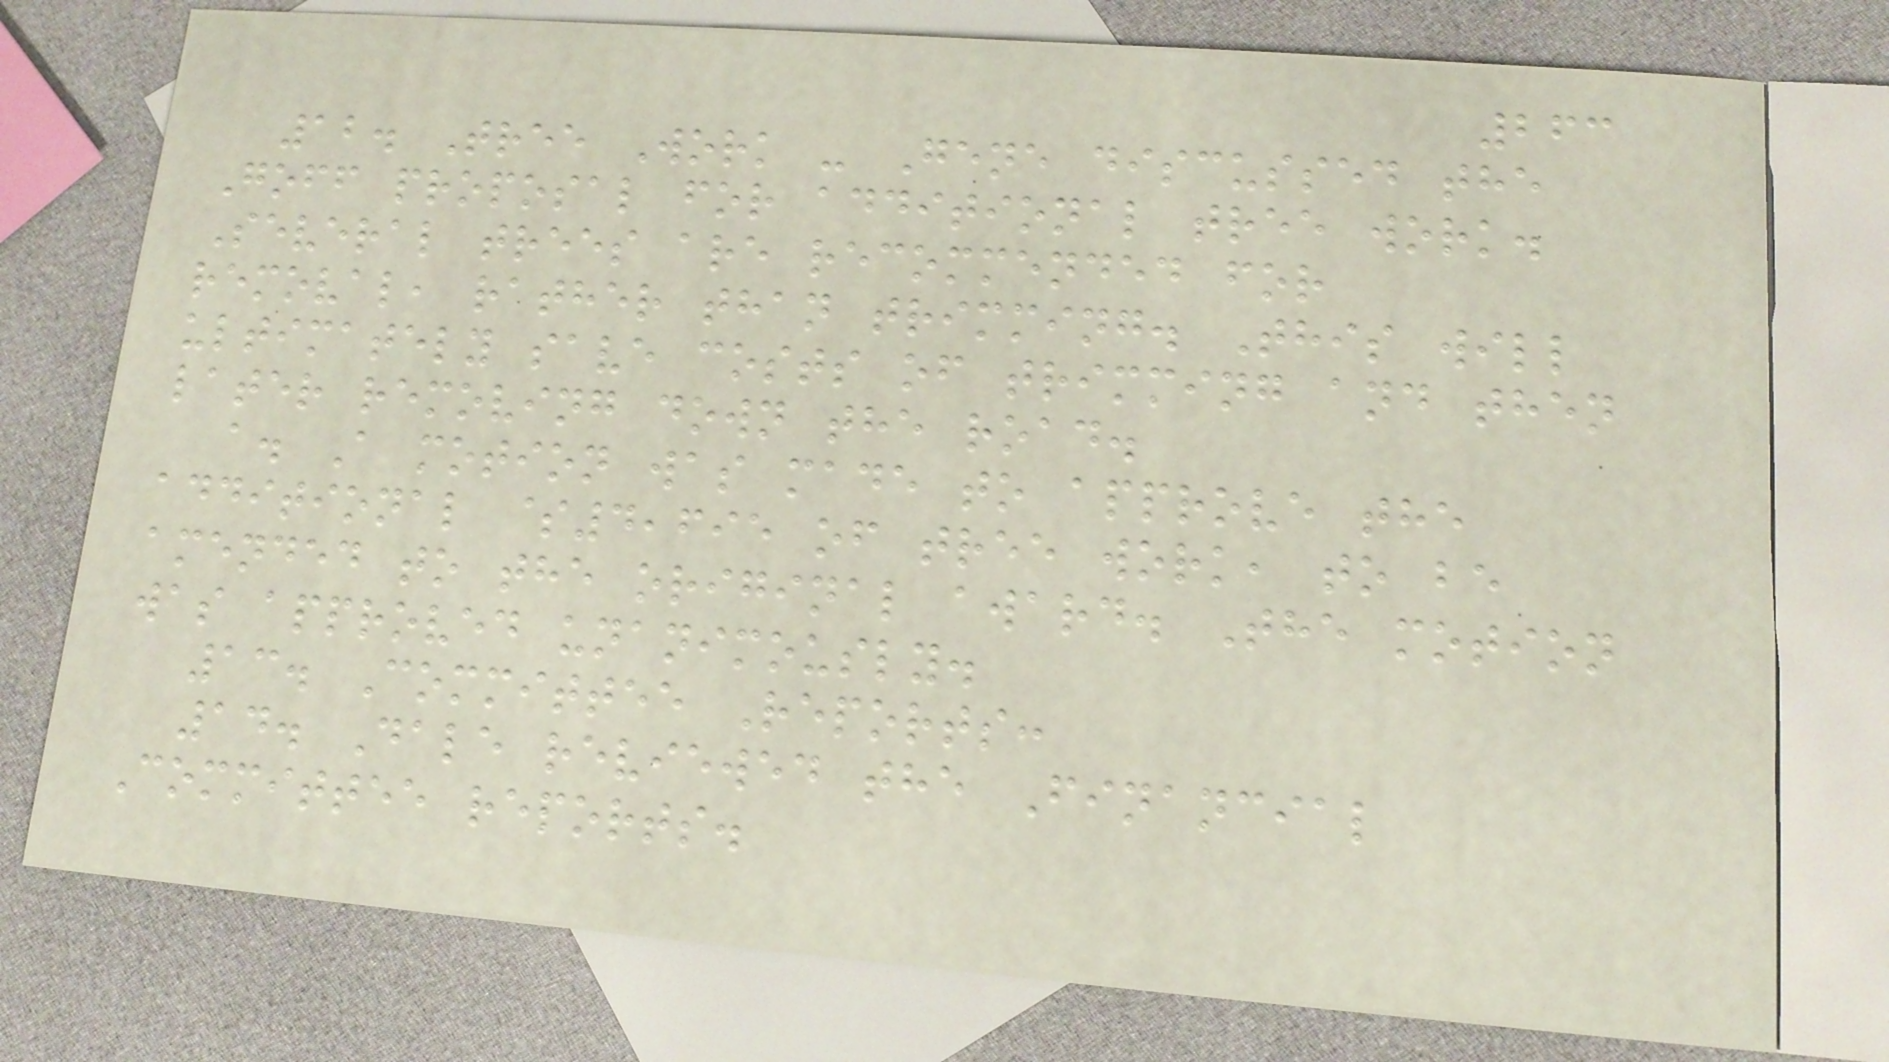263
12. Tree Work - Gene discussed the
Goff proposal for additional tree work.
Several trees are recommended for
removal, rather than trimming. This will
ultimately save costs of trimming and then
later removing down the road.
a. A motion was made to approve the
additional $4,695 of tree work, to be
amended to the original award. The motion
was approved unanimously.
13. Committee Reports:
14. Dale reviewed the Financial
Committee reports.
